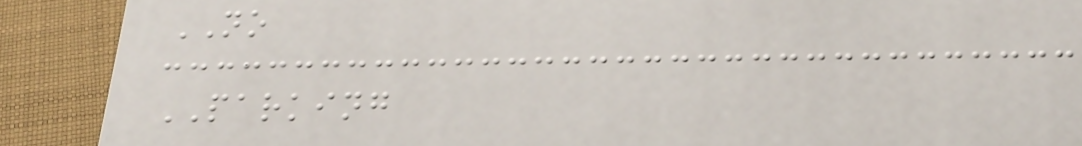NO
PARKING
